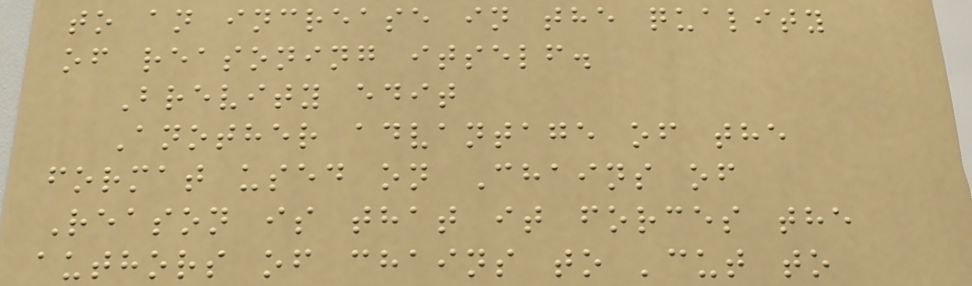to an increase in the quality
of reasoning itself.
Brevity edit
Another advantage of the
format used on Chains of
Reason is that it forces the
authors of chains to 'cut to
